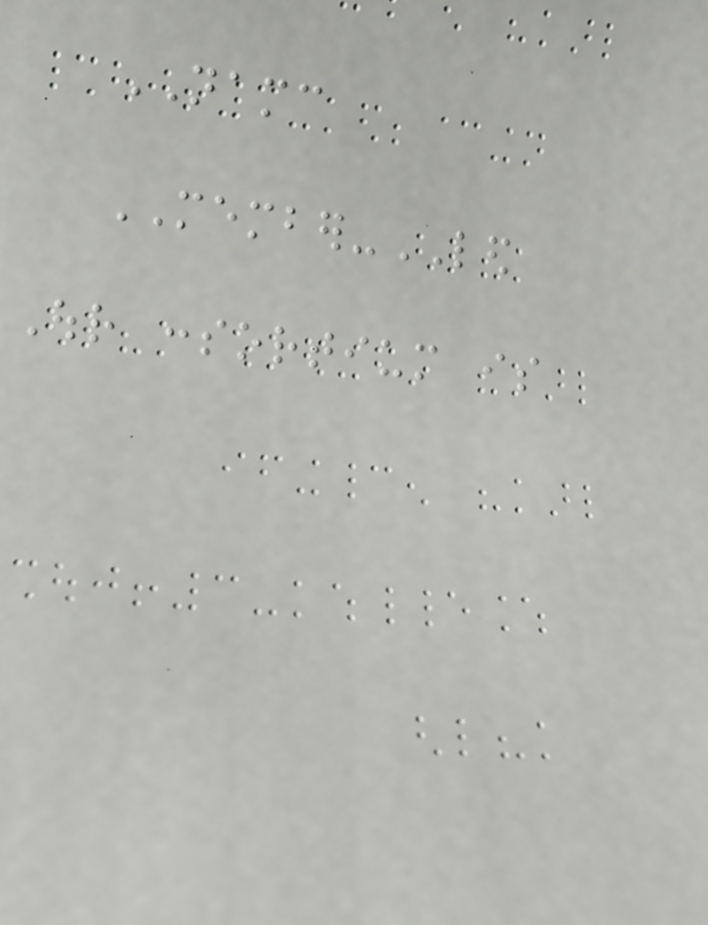NAMC
MEMBER-LED
Our consortium is
